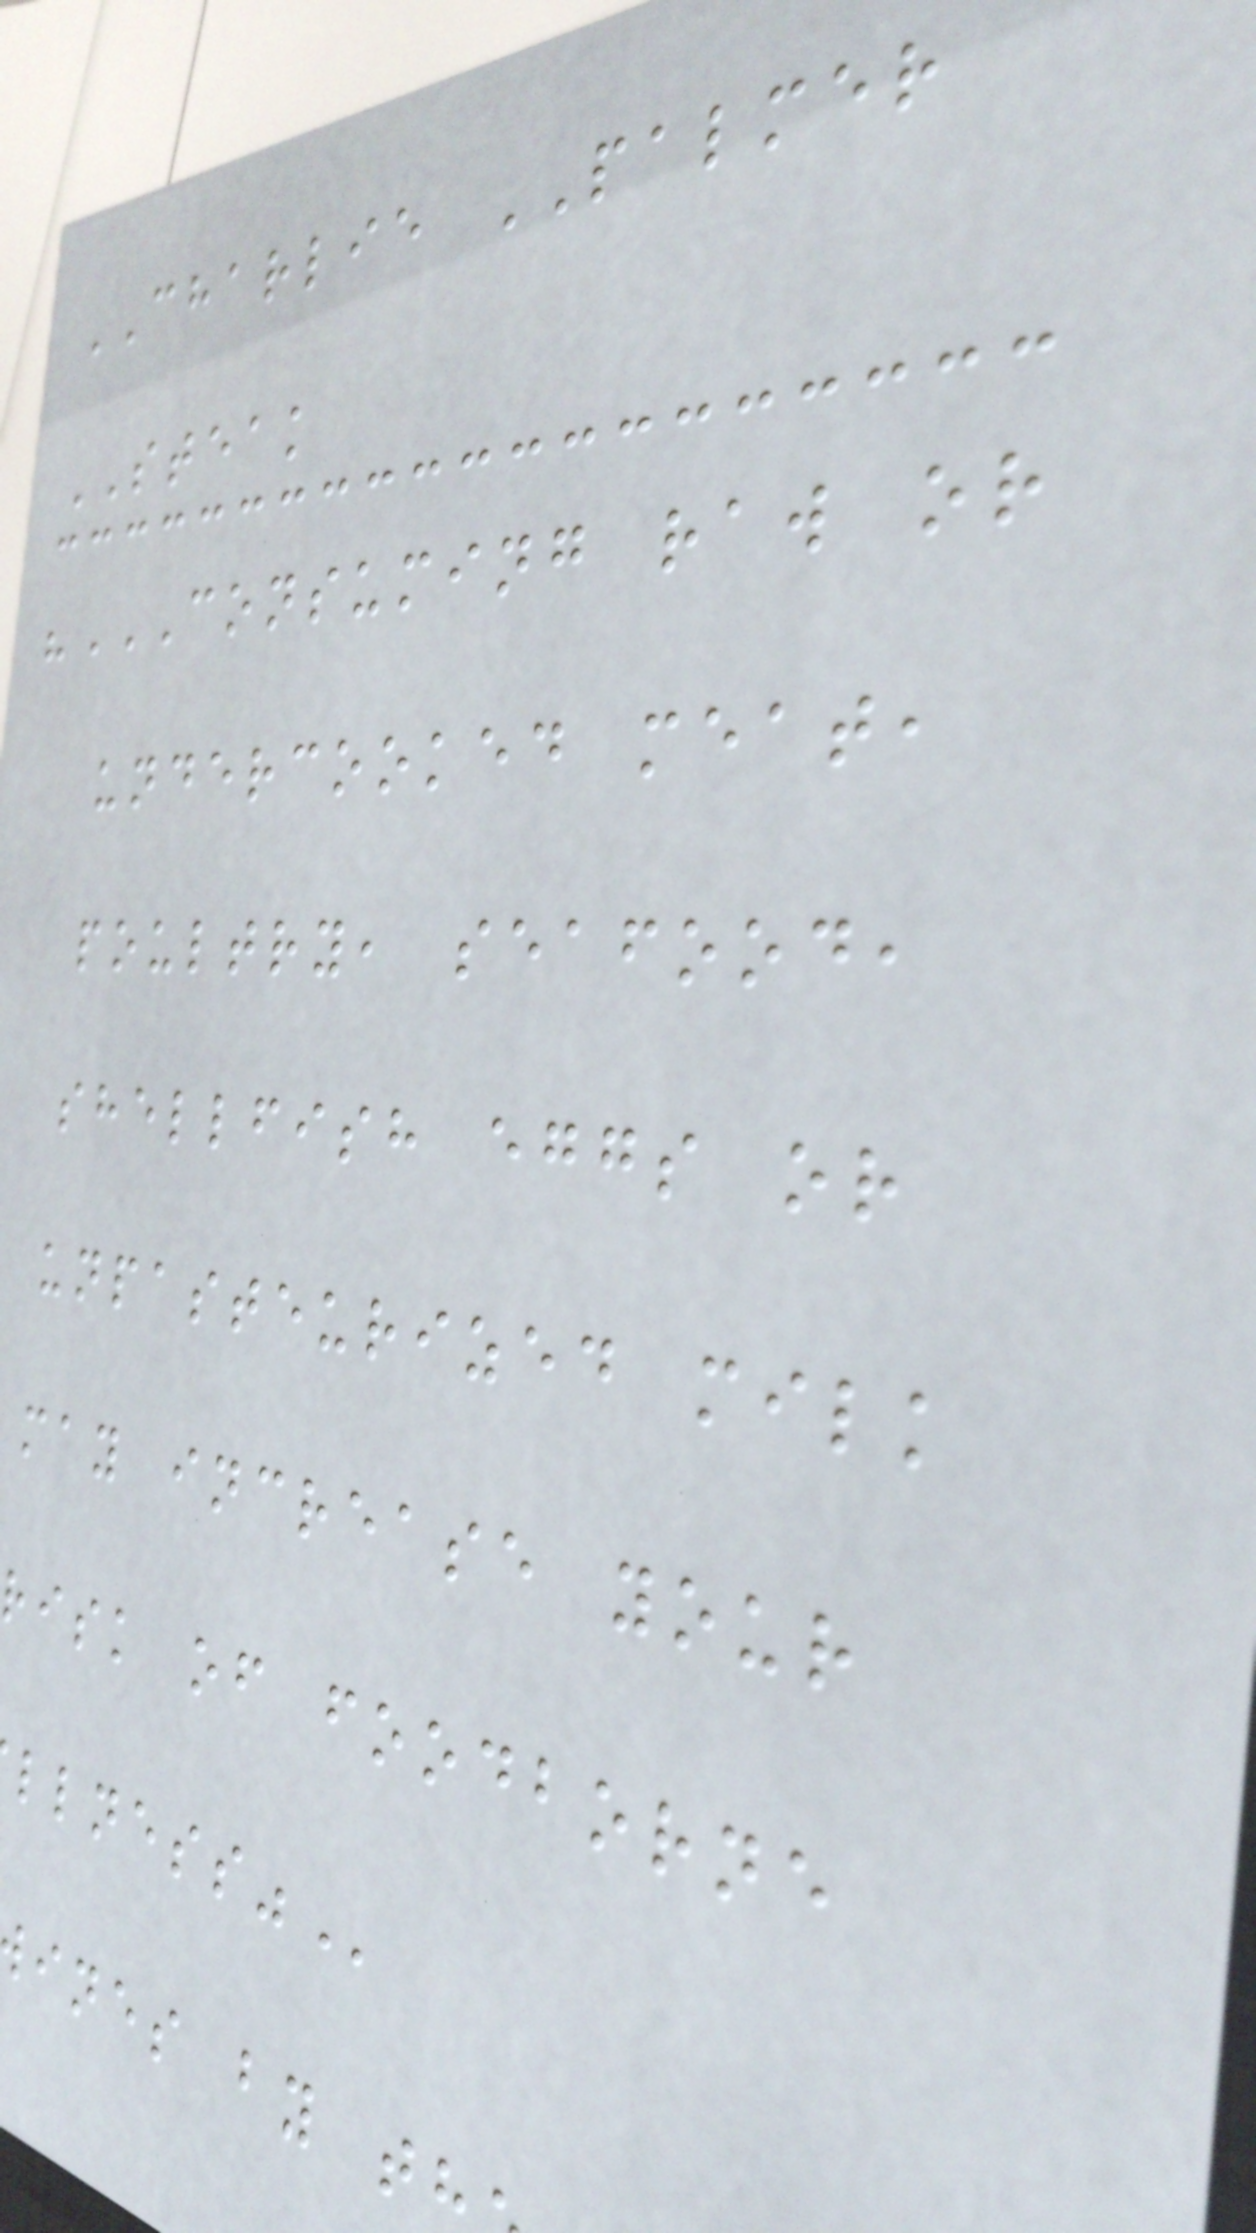CHARLIE PALMER
STEAK
"CONSUMING RAW OR
undercooked meat,
poultry, seafood,
shellfish eggs or
unpasteurized milk
may increase your
risk of foodborne
ines by
